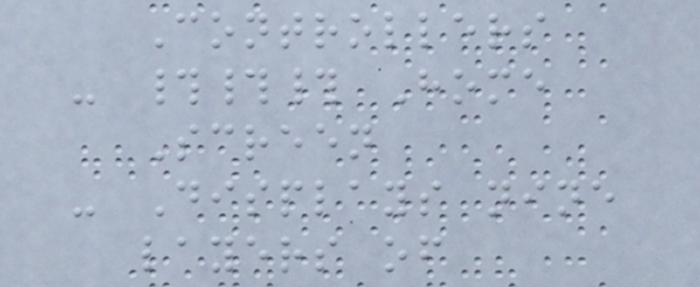Controllers
- ### Home
Screen
- Displays nine
layers of
